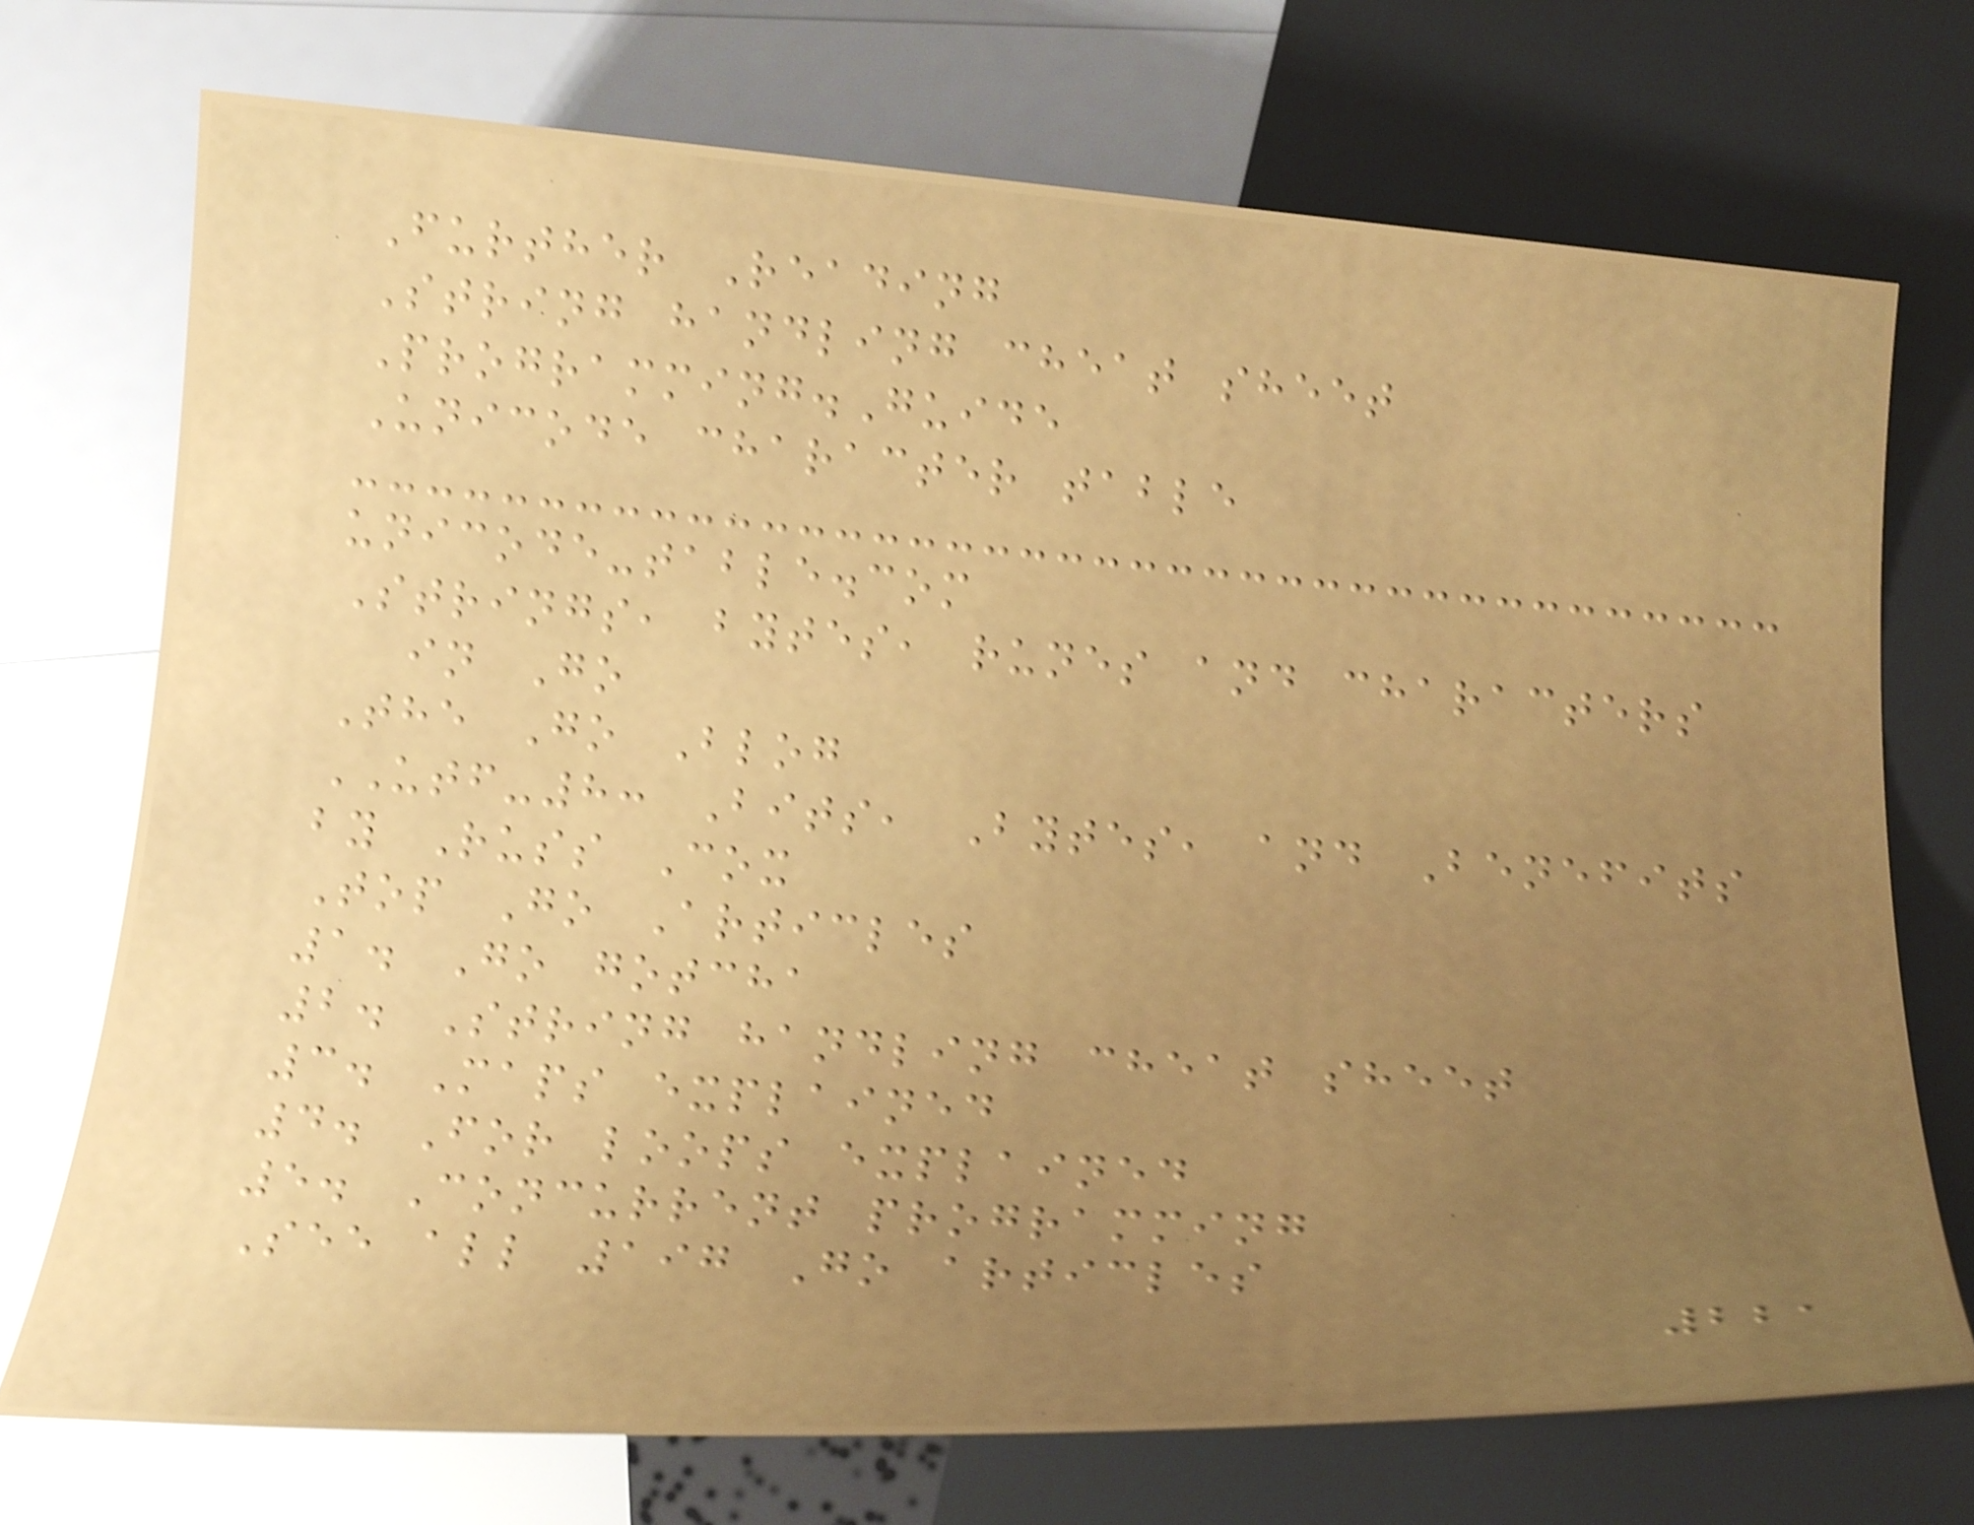Further Reading
String handling cheat sheet
Programming.Guide
Unicode character table
unicode-table.com
Strings, bytes, runes and characters
in Go
The Go Blog
UTF-8: Bits, Bytes, and Benefits
by Russ Cox
Top Go Articles
1. Go gotcha
2. String handling cheat sheet
3. Maps explained
4. For loops explained
5. Concurrent programming
See all 197 Go articles
221
